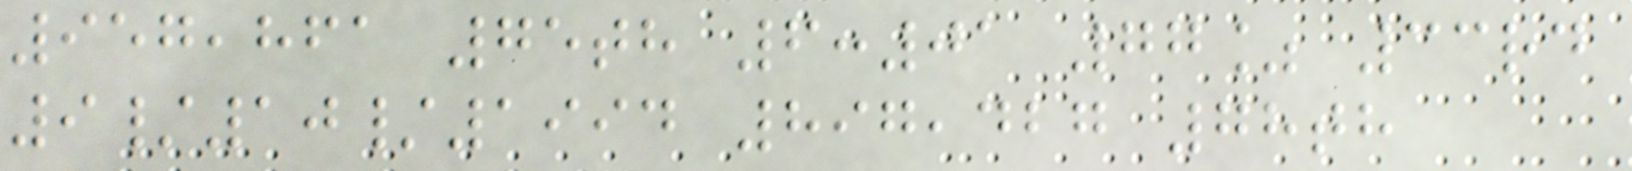957,861 75th 6:01 77% 33rd
9/10/1994 897,427 78th
